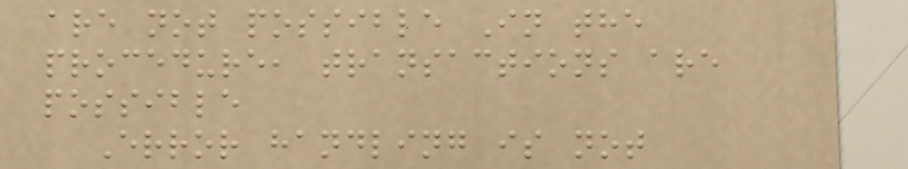are not possible In the
procedure, transactions are
possible
Error handling is not
